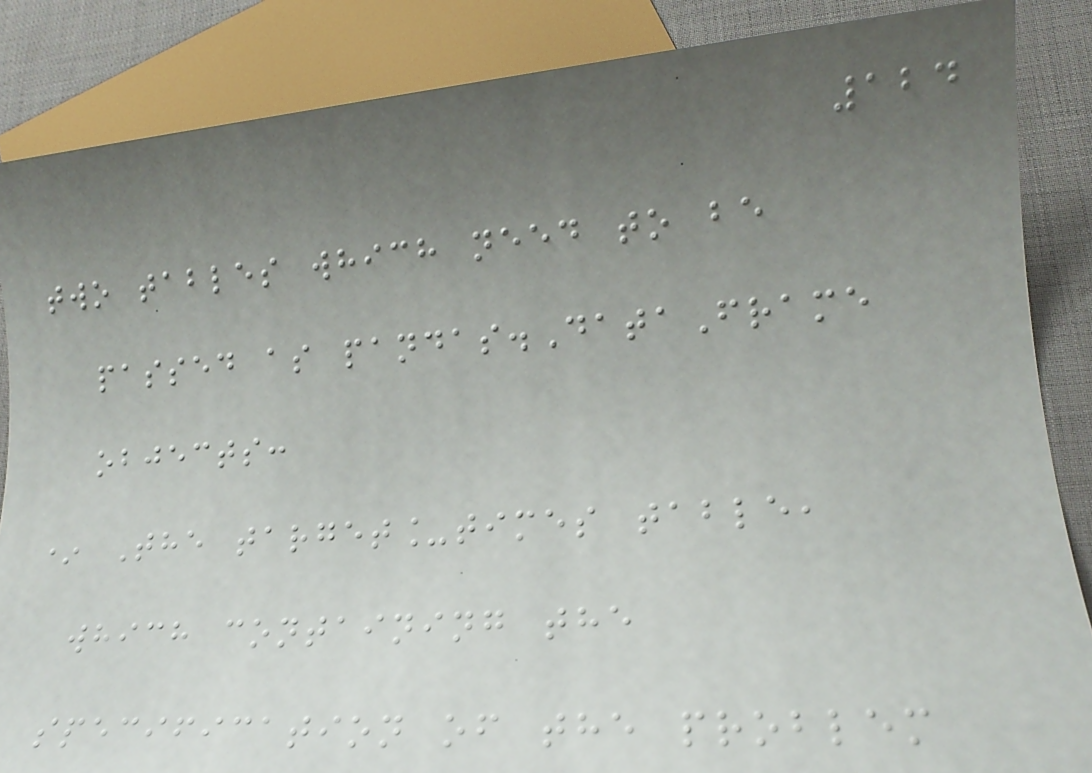124
two tables which need to be
passed as pandas.DataFrame
objects:
* The target_times table,
which containing the
specification of the problem
